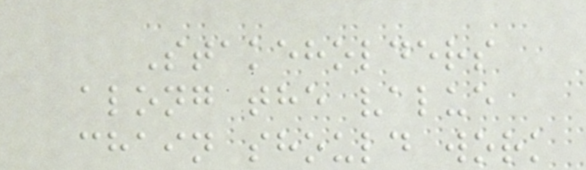Stakeholders
along the value
chain should work
